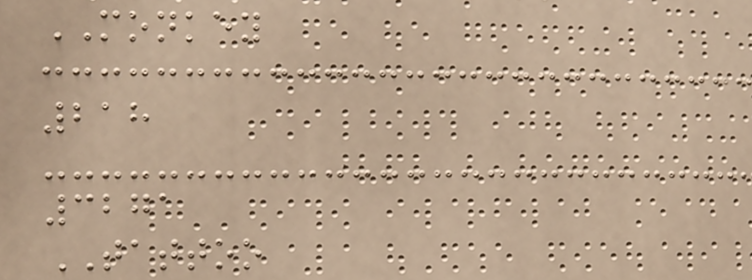MONKEY
218
3271
TATTOO
